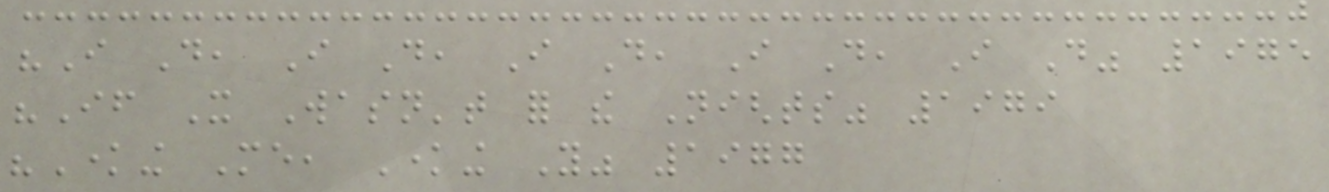"I Do, I Do, I Do, I Do, I Do" 1975
"If It Wasn't for the Nights" 1979
"Knowing Me, Knowing You" 1977
